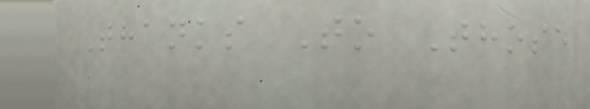Thanks To Those
